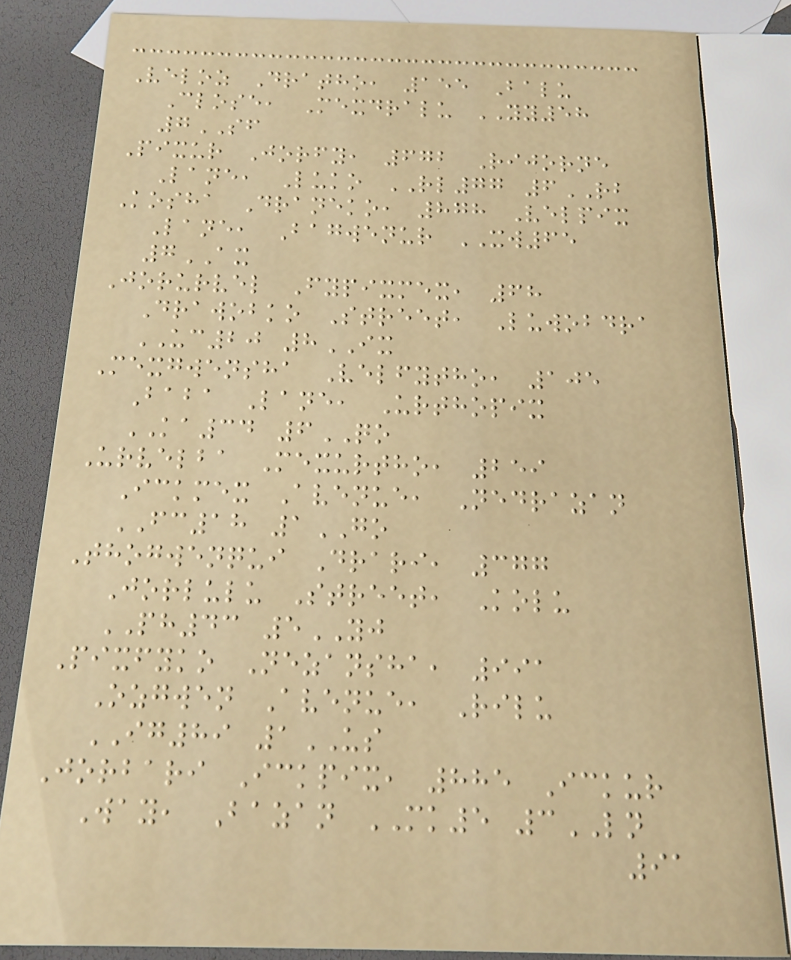Veloz Dratho, 155 Balu
Close, Mexdralu YY58
7SF
Pixur Jorfy, 672 Rijorne
Lane, Luko RL77 6RB
Kosha Draneko, 878 Velpix
Lane, Bagwenur XW65
7AX
Jorurvel Fypixmex, 68
Drawobko Street, Luwobdra
UC20 8IX
Mexgwensha Velfytho, 105
Baba Lane, Urthopix
KA34 6QO
Urvelba Mexurtho, 259
Ickmex Avenue, Nedrazan
FC18 1GO
Thogwenqui Drari, 377
Jorlulu Street, Kolu
PH43 5YJ
Pixfyko Nezansha, 991
Ozgwen Avenue, Rilu
IG89 1US
Jorbari Ickpix, 885 Ickur
Way, Bazan MK5 3LN
91
